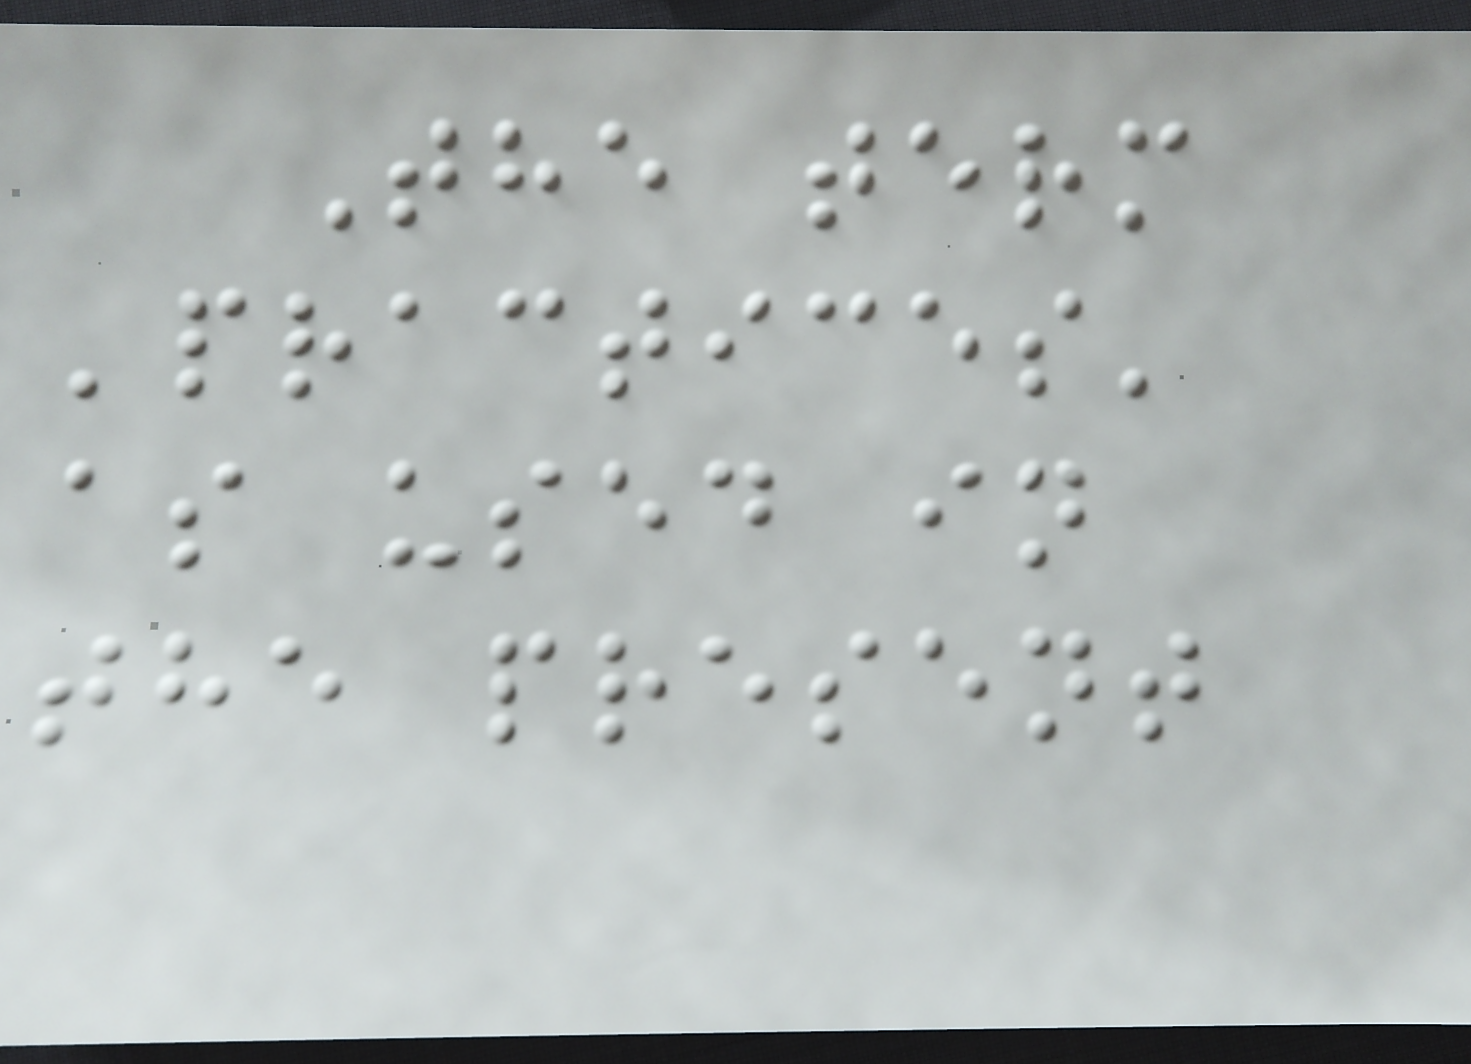The term
'practices'
as used in
the present
